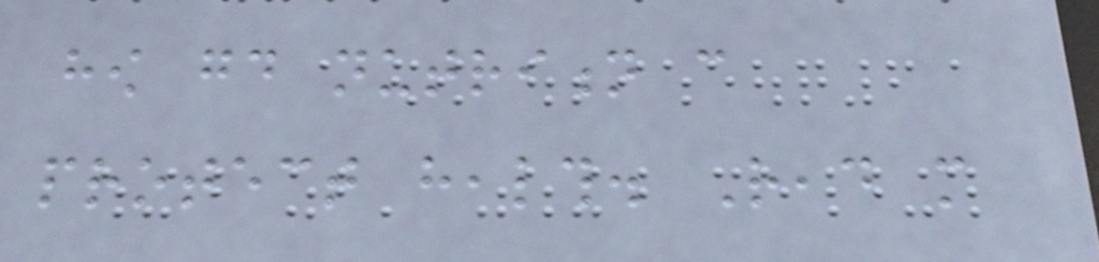how good nutrition can
protect health. Read more
